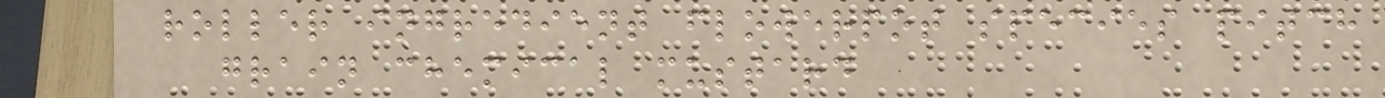roller ingredient flowerpot species pitch
grain chemical mustard
